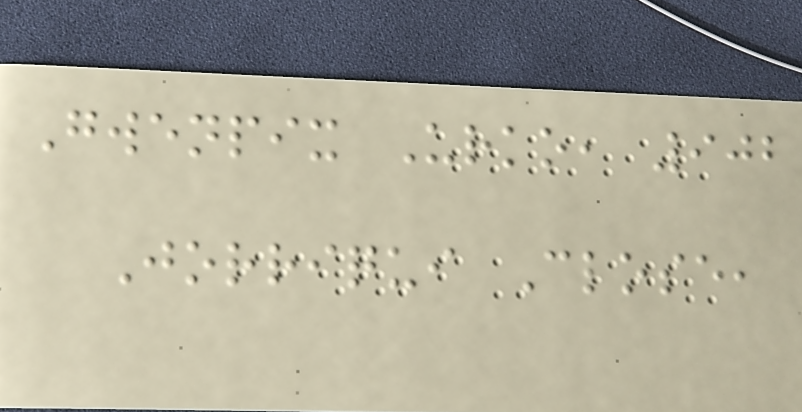Gwenpix Urko, 902
Jorriqui Close,
